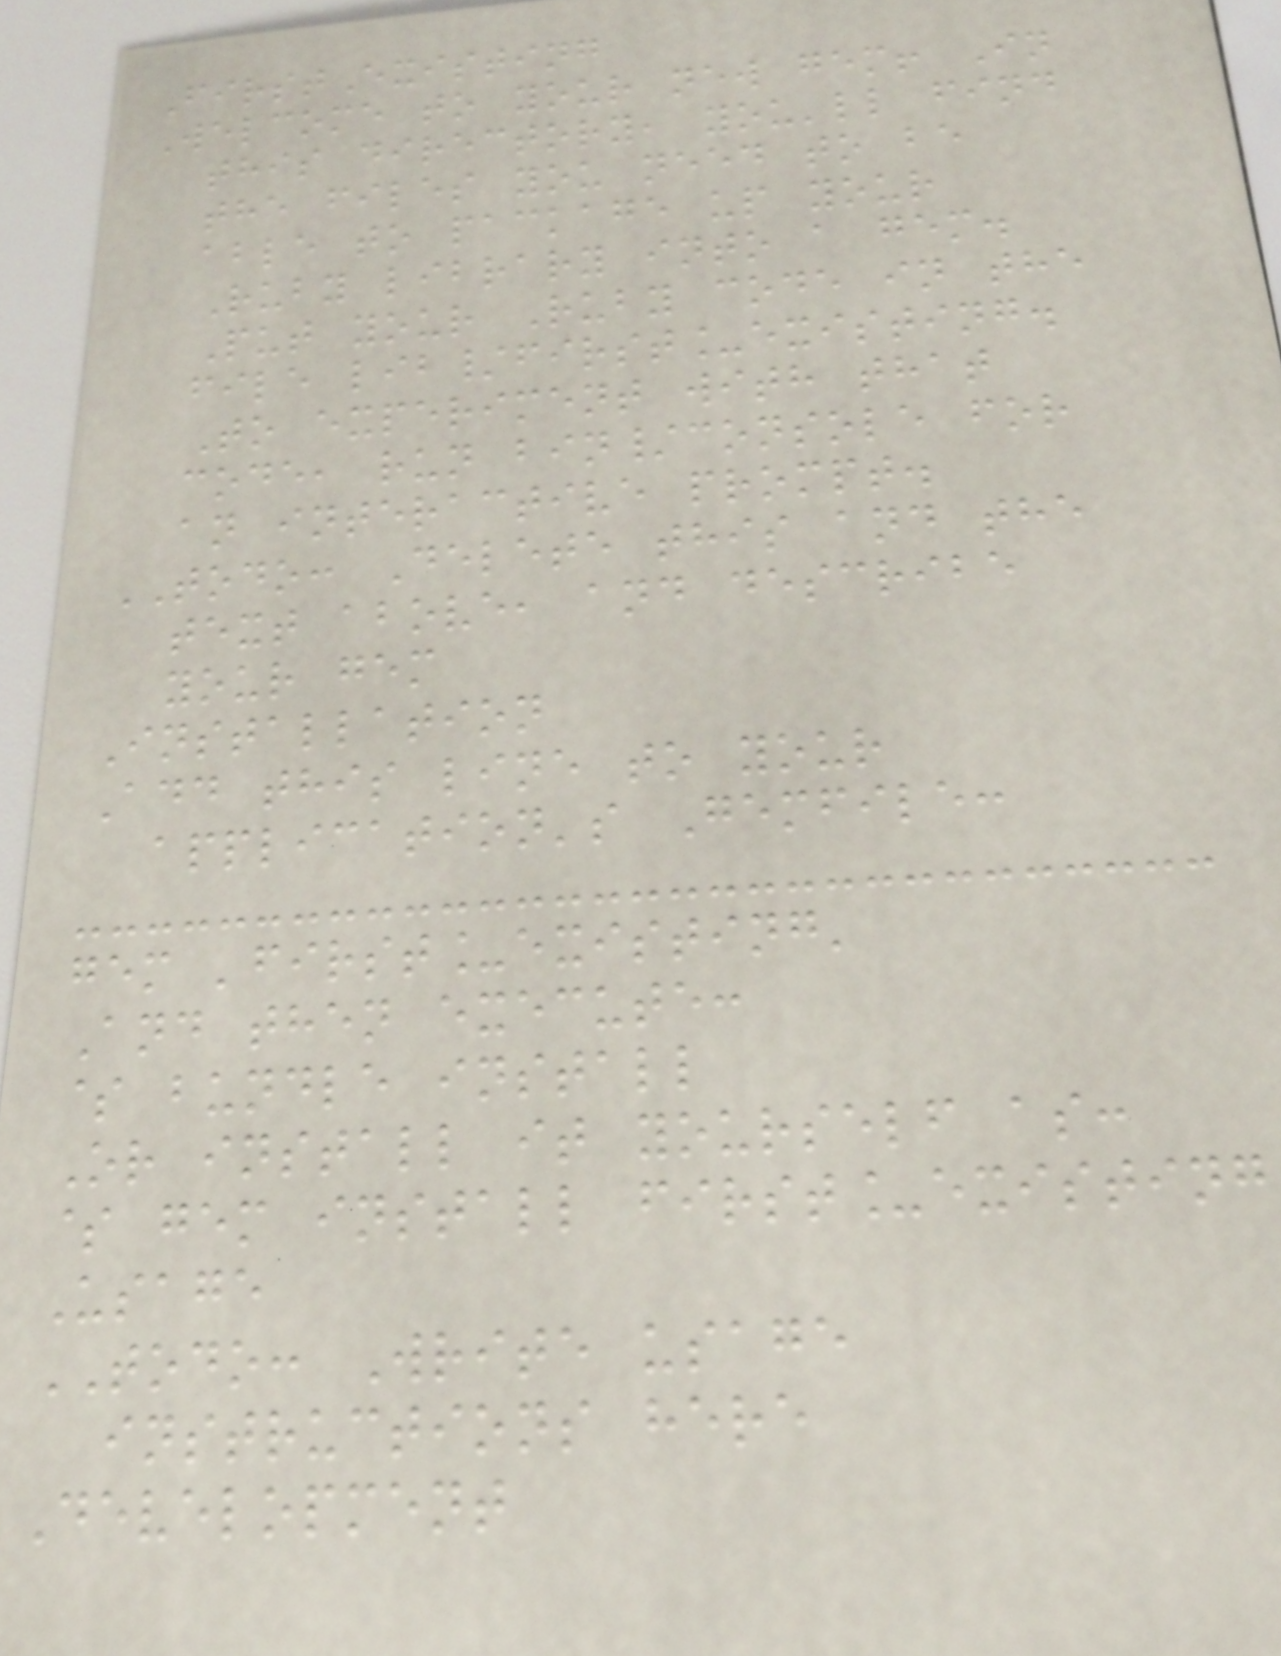FirstExisting
Welcome to your new gem! In
this directory, you'll find
the files you need to be
able to package up your
Ruby library into a gem.
Put your Ruby code in the
file lib/first_existing.
To experiment with that
code, run bin/console for
an interactive prompt.
TODO: Delete this and the
text above, and describe
your gem
Installation
Add this line to your
application's Gemfile:
gem 'first_existing'
And then execute:
$ bundle install
Or install it yourself as:
$ gem install first_existing
Usage
TODO: Write usage
instructions here
Development
